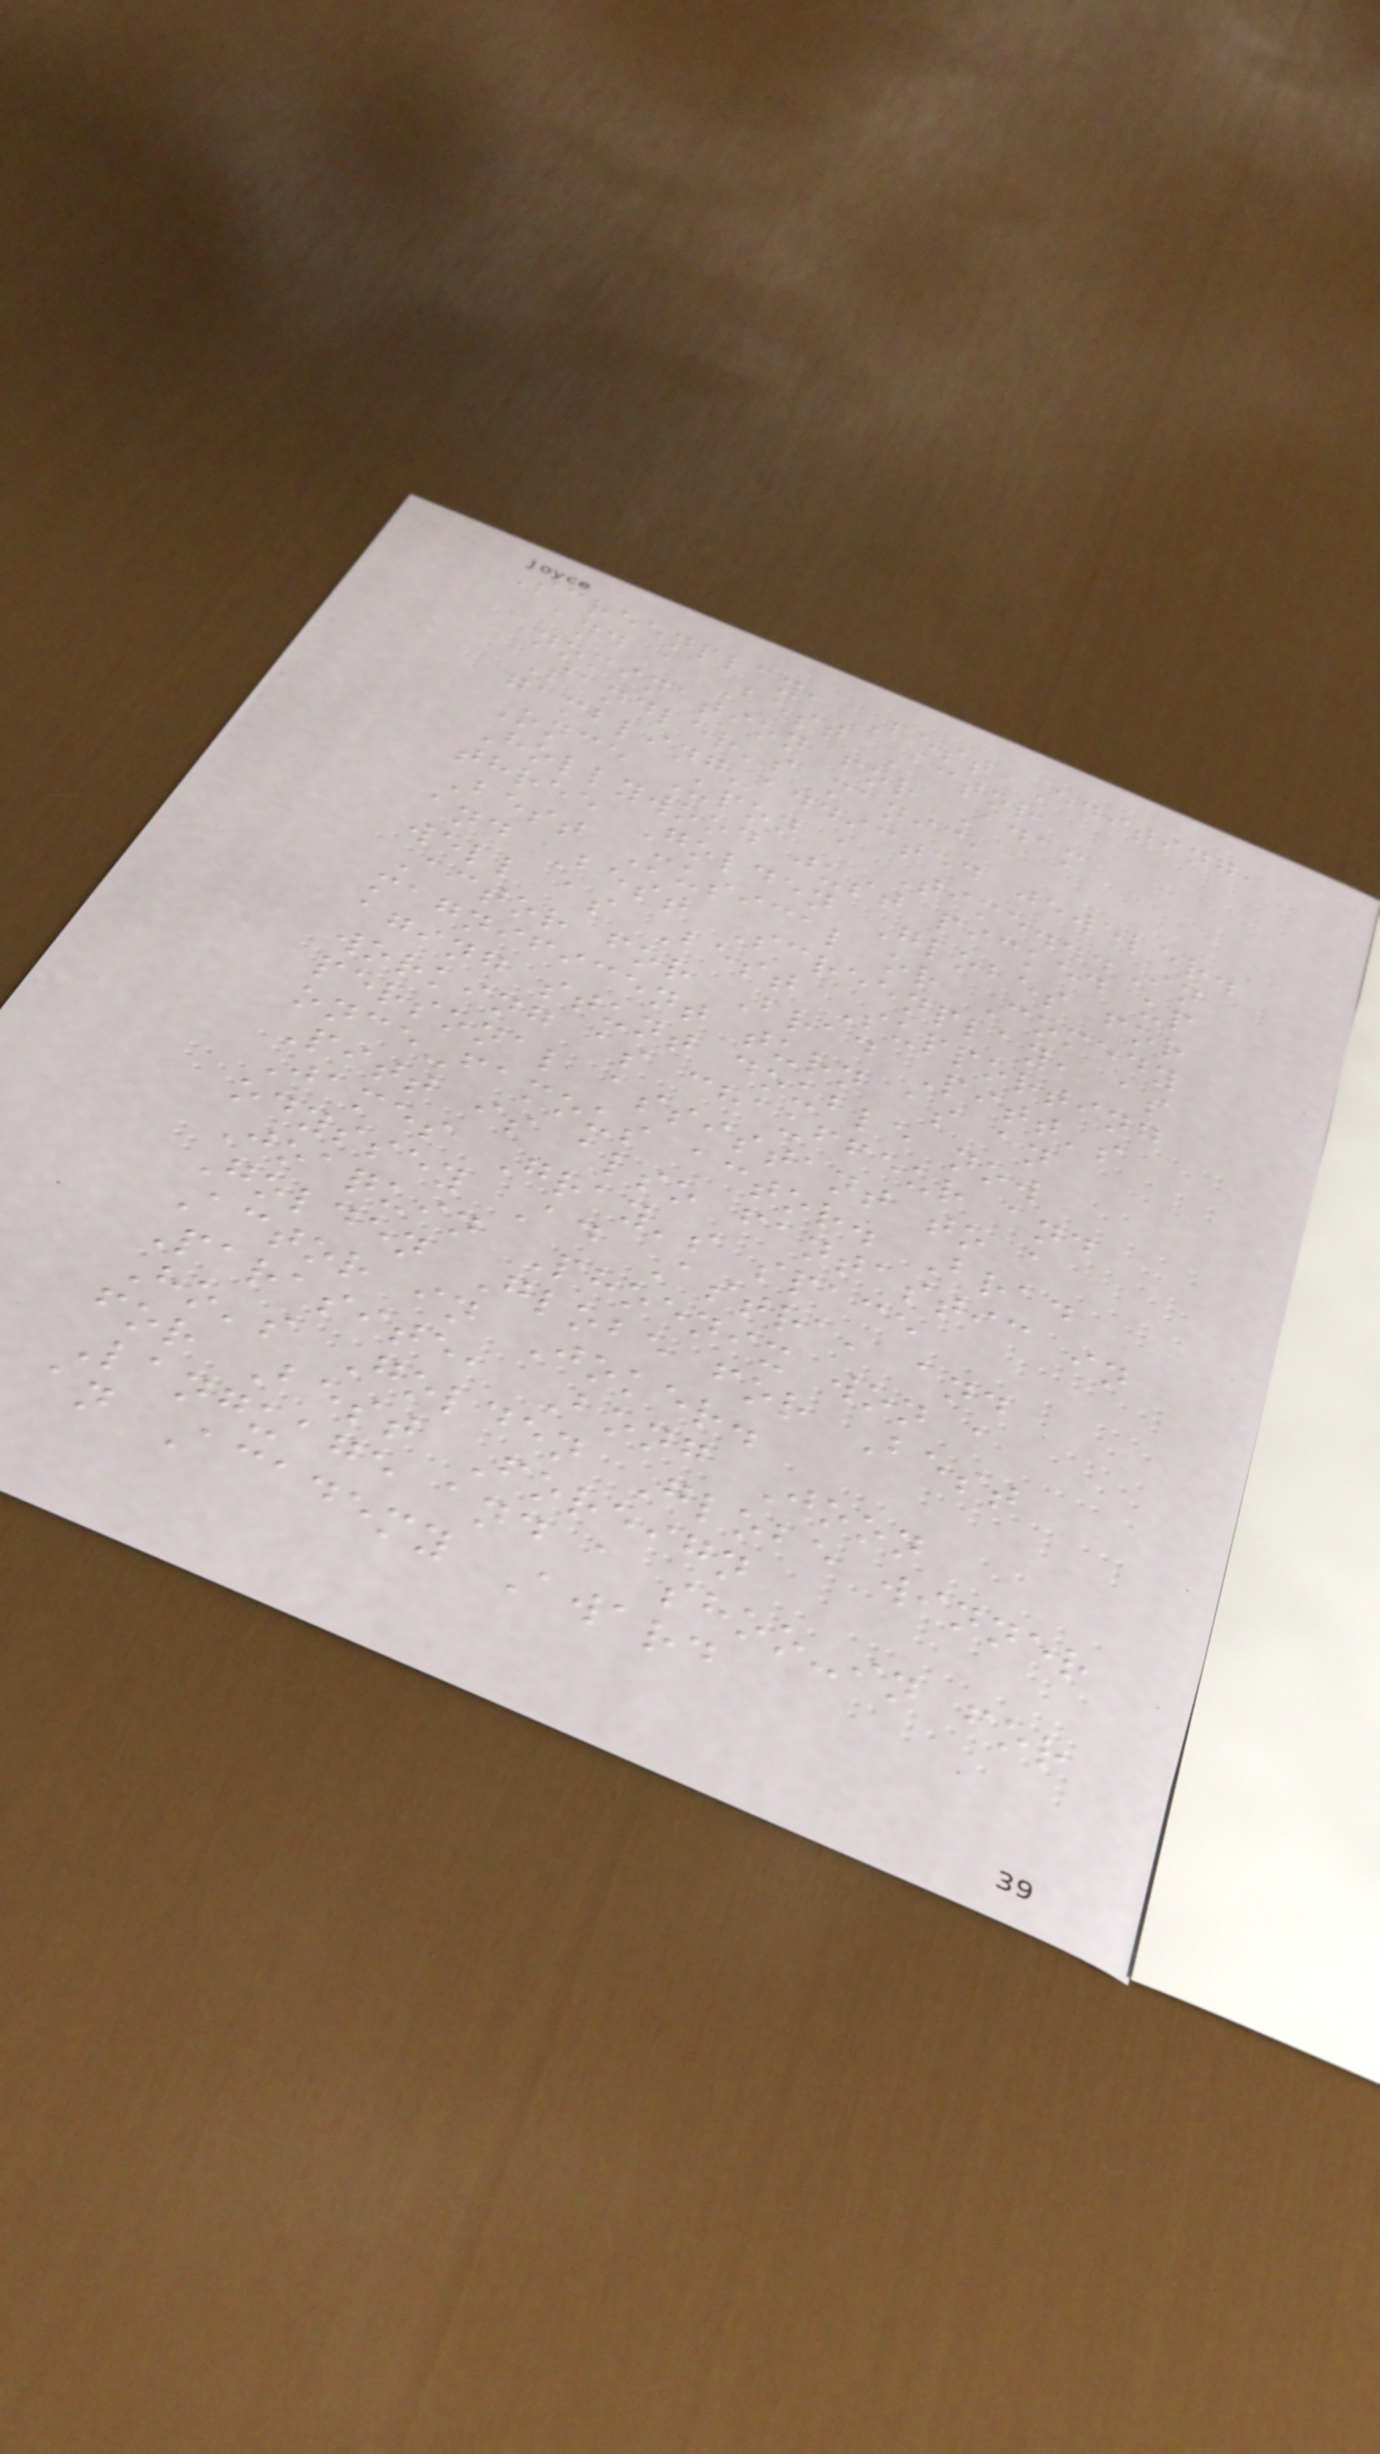Screenplay, Best Editing,
and a Best Actor
nomination for Adam
Sandler's manic,
gambling-addicted jeweler.
Once Upon a Time...In
Hollywood just picked up
three Golden Globes for
Best Musical or Comedy
and Best Screenplay, as
well as Best Supporting
Actor for Brad Pitt's
magnificent turn as an
aging stunt double now
working as chauffeur and
personal assistant to a
once-famous actor. Brad
Pitt is also fantastic in
James Gray's space
odyssey Ad Astra, and
Joaquin Phoenix won a
Golden Globe for Best
Actor in Joker.
Parasite, Bong Joon
Ho's Golden Globe winner
for Best Foreign
Language and a shoo-in for
an Academy Award
